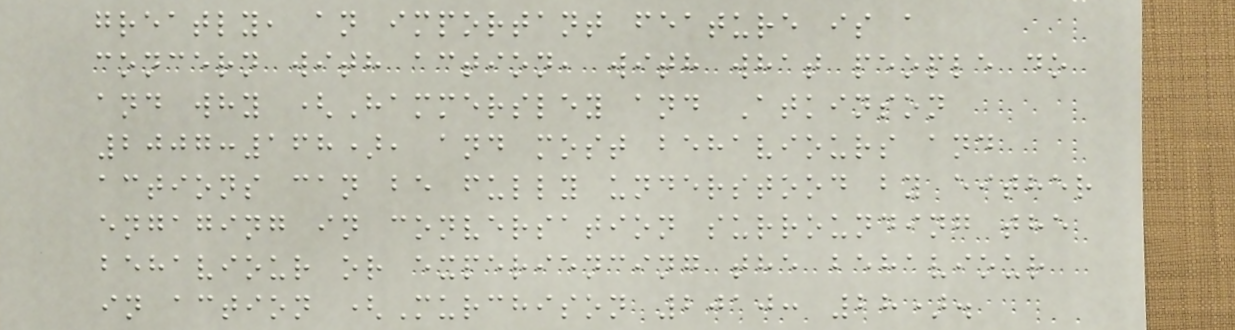greatly, an important feature is a
concern with action, with what people do
and why (Hammersley and Atkinson
2007:168), and most behaviours and
actions can be fully understood by either
engaging in conversation surrounding the
behaviour or experiencing the behaviour
in action (Murchison 2010: 28).
